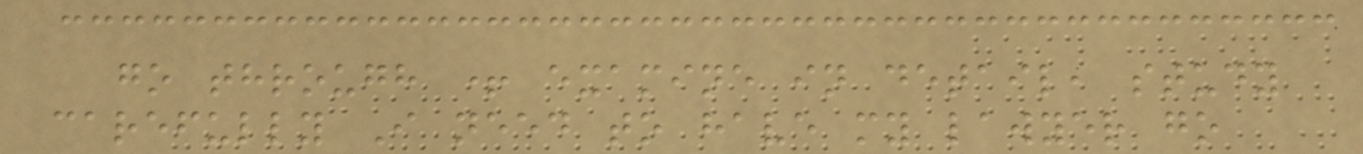go through + examine in detail, study
carefully I need to have my lawyer go
